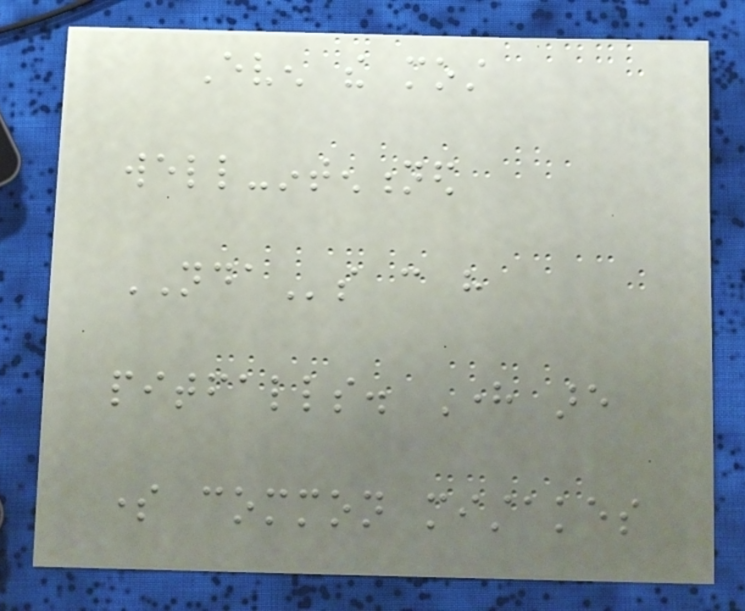Even the most
well-intentioned
NDAs can have
pitfalls. Here are
some common mistakes
